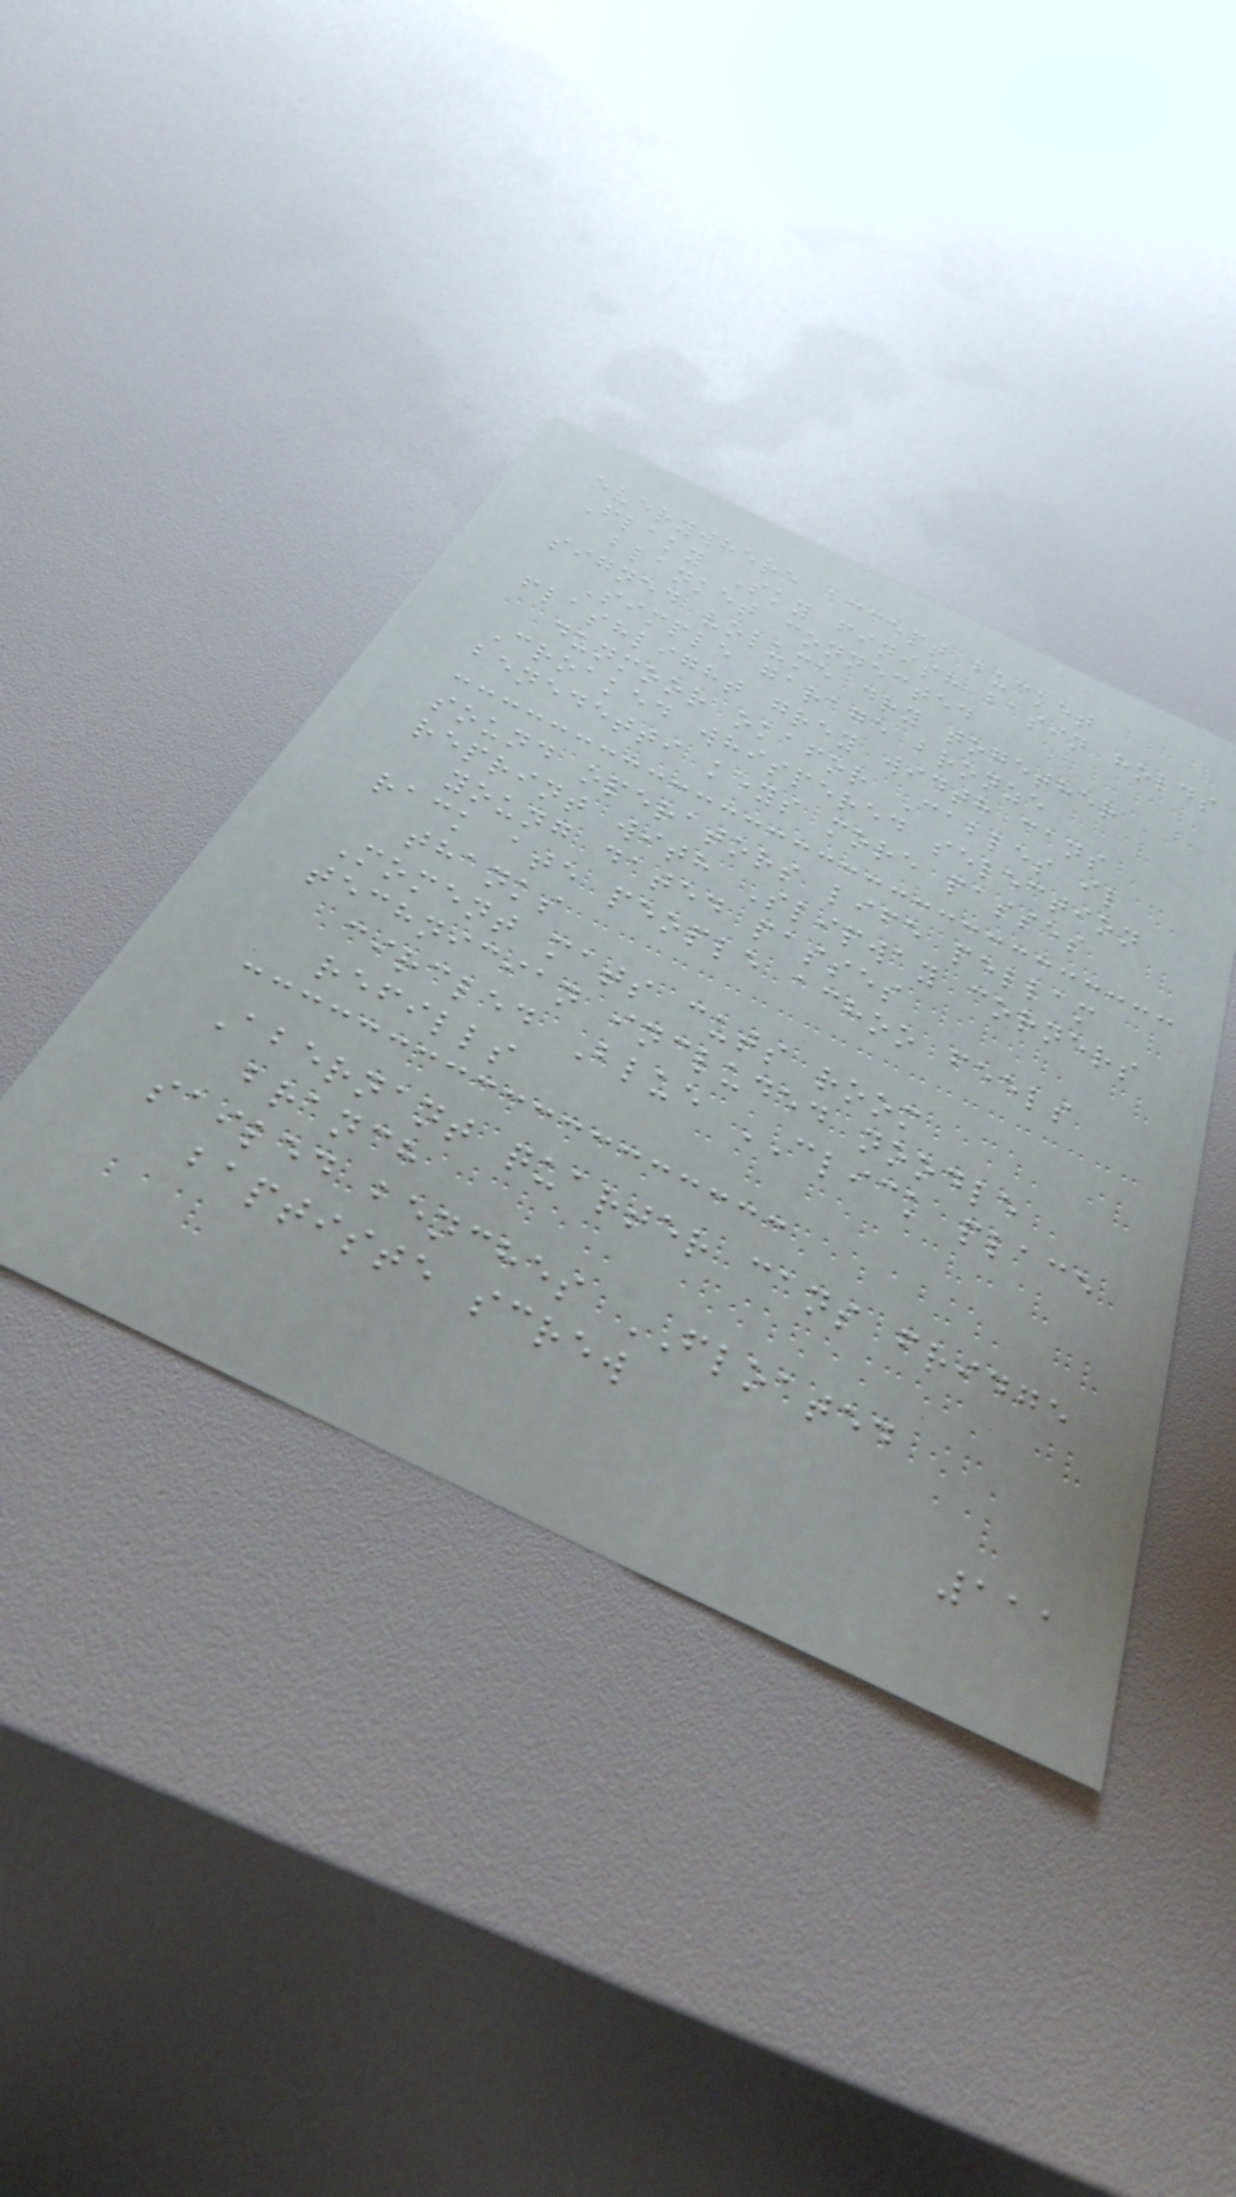everywhere accept bucket
Flaky Sky finish basin holds
blanket connected
signed volume dry together
Simple garage bronze
flashlight grey width cans
dunmoor okafor Cables il
Croaked whispered selection
benedetti keys more passes
sound operators life pellam
reprint with Slipway corners
young dated passes
rack ate people achoo feels
thanks
Moment mats cuts room
technician included noodle
circled Blue CLICK place
refills
Abernant quarter cans fridge
branch
sailed benches FLOATED
baptiste screw
111
